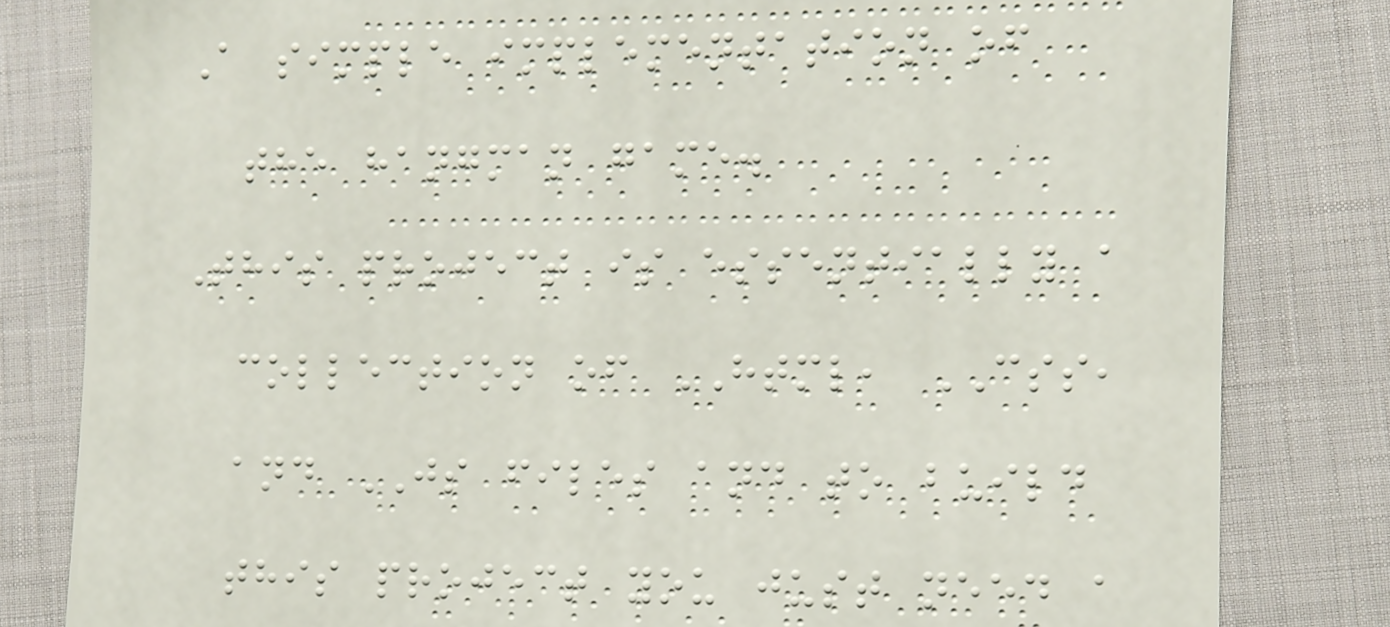A simple implementation of
the hangman game.
This project is essentially a
collection of HTML, CSS,
and JS files and to build
this project you just need a
